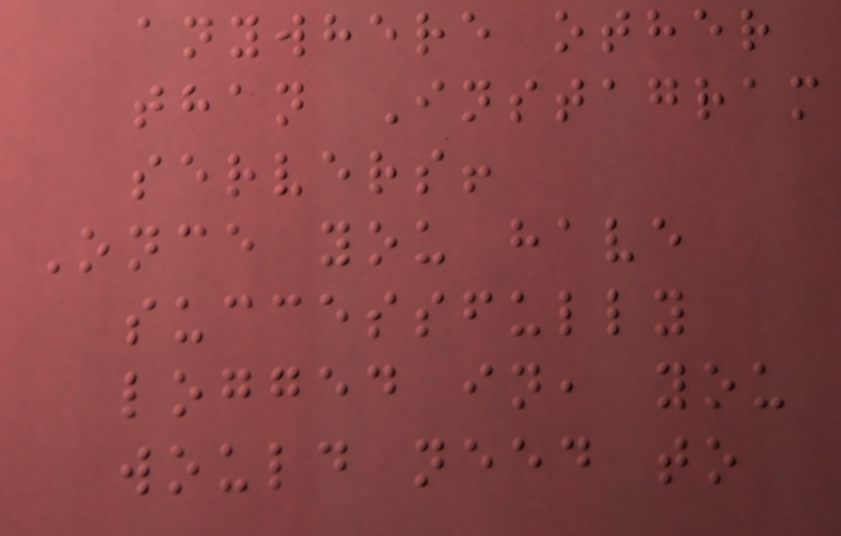anywhere other
than Instagram
servers!
Once you have
successfully
logged in, you
would need to
